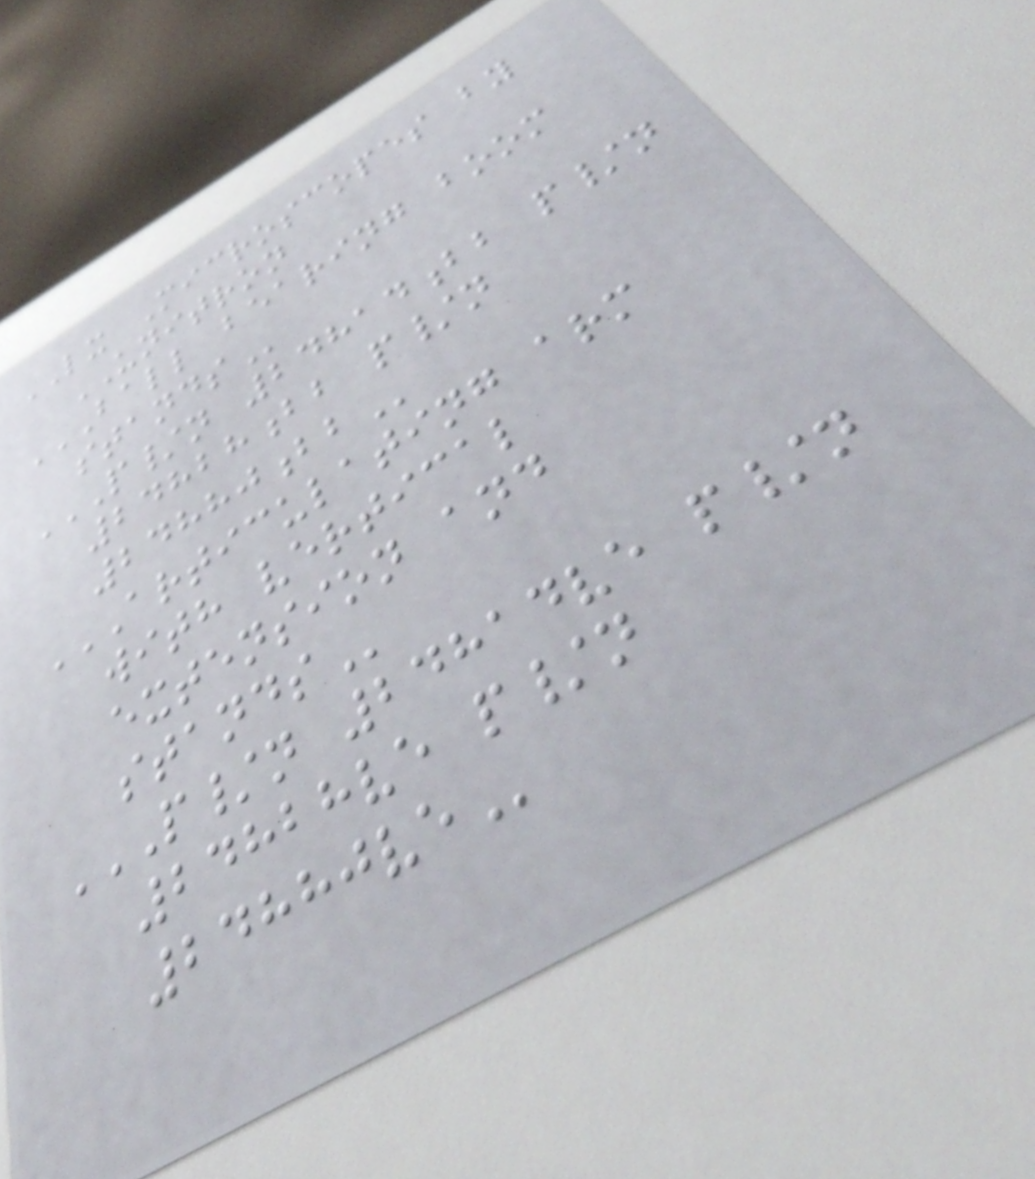LX Microscopes by
UNITRON
BALL BEARING BOOM
STANDS
P/N 24814BB P/N
24828BB P/N
24880BB
ARTICULATING ARM
WITH VERTICAL
EXTENSION AND
STANDS
P/N 24814VE P/N
24828VE P/N
24880VE
